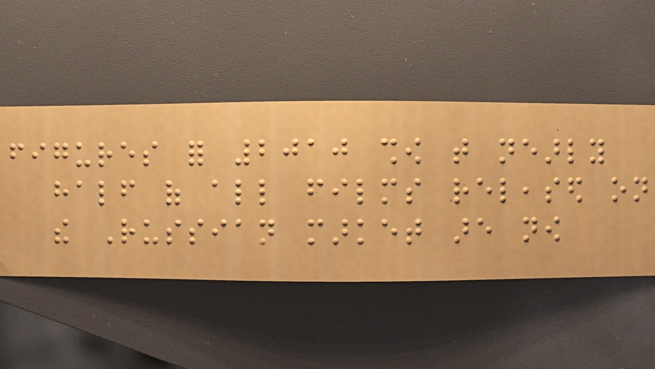figures for 2010 show that nearly
half of all films released on
the Russian market are now
